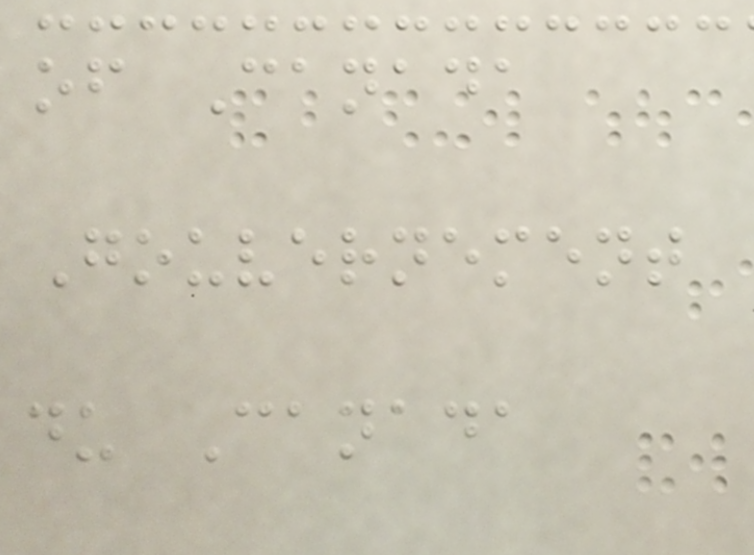of Canada
Gouvernement
du Canada
